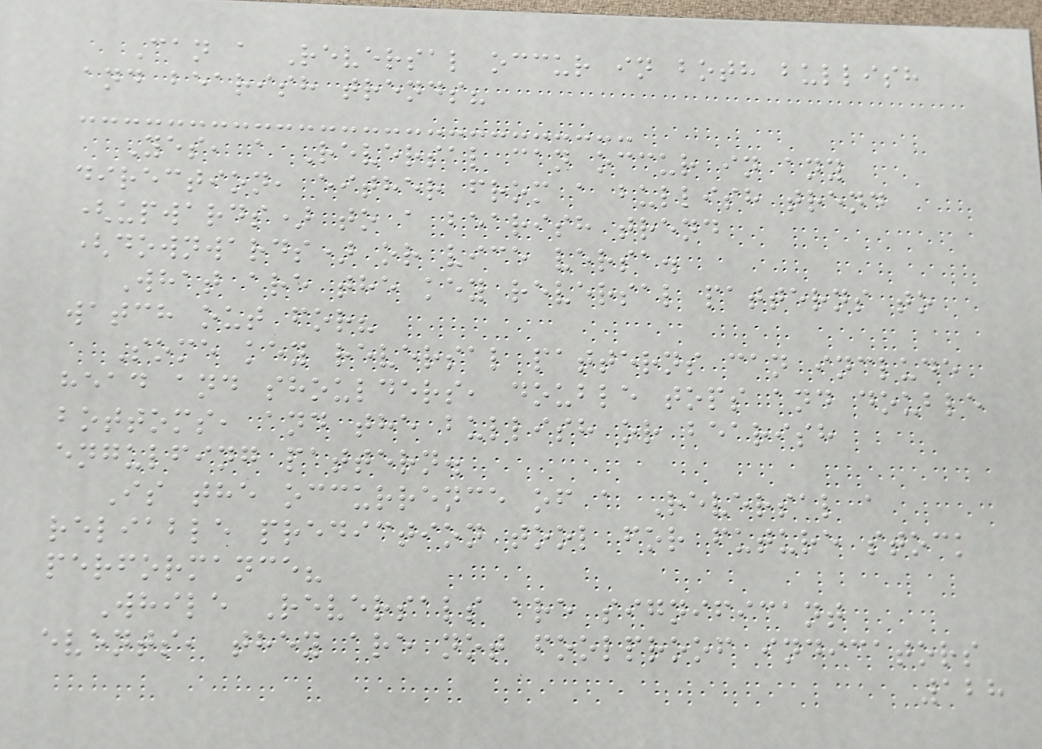Can a Reversal occur in both bullish
and bearish trends?
Yes, a Reversal can occur in any
direction, either from a bullish trend
(upwards) to a bearish trend
(downwards) or vice versa.
What are the key reversal patterns to
watch out for?
Some key reversal patterns can include
head and shoulders, double tops and double
bottoms, and the bullish or bearish
engulfing pattern.
Is the occurrence of a Reversal a
reliable prediction tool for future stock
performance?
While Reversals are significant
events, they are not foolproof indicators
128
